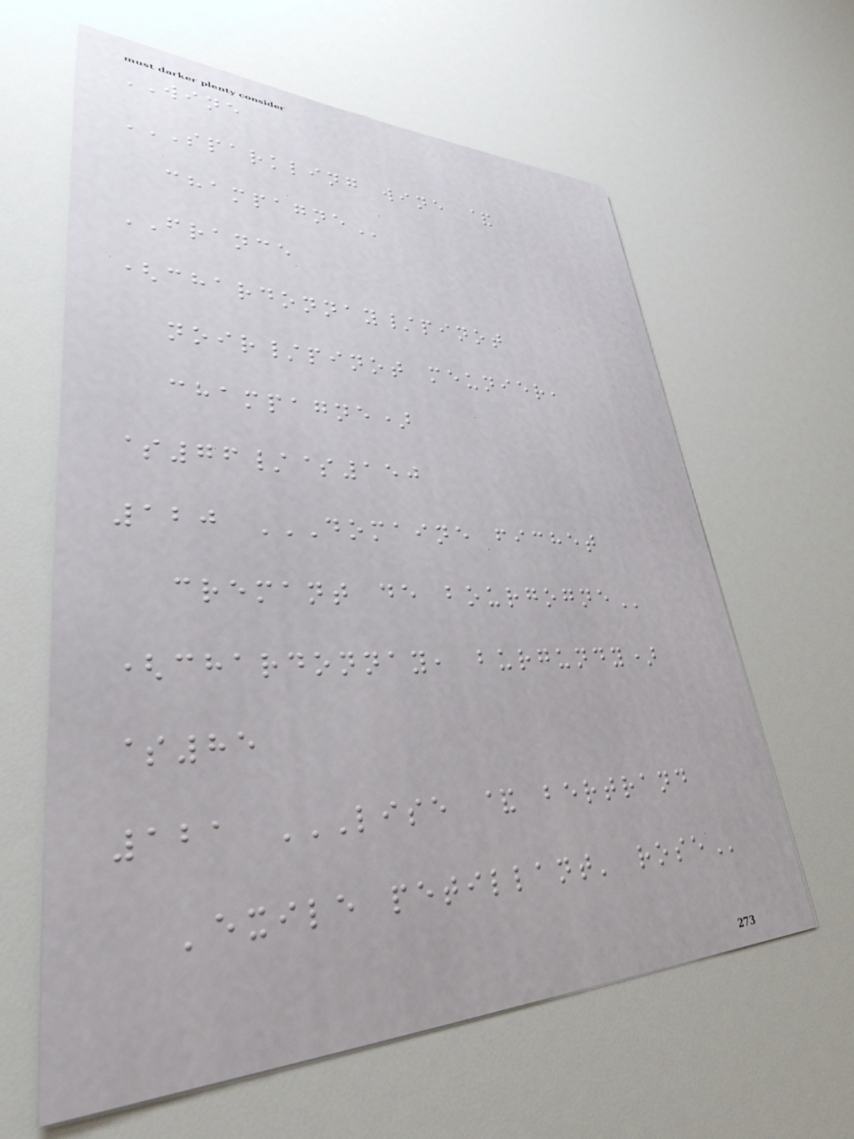WINE
SPARKLING WINE &
CHAMPAGNE
FRANCE
(chardonnay/pinot
noir/pinot meunier,
champagne)
$76/$150
120 DOMAINE FICHET
CREMANT DE BOURGOGNE
(chardonnay, burgundy)
$85
121 LISE & BERTRAND
'EXILE PETILLANT' ROSE
